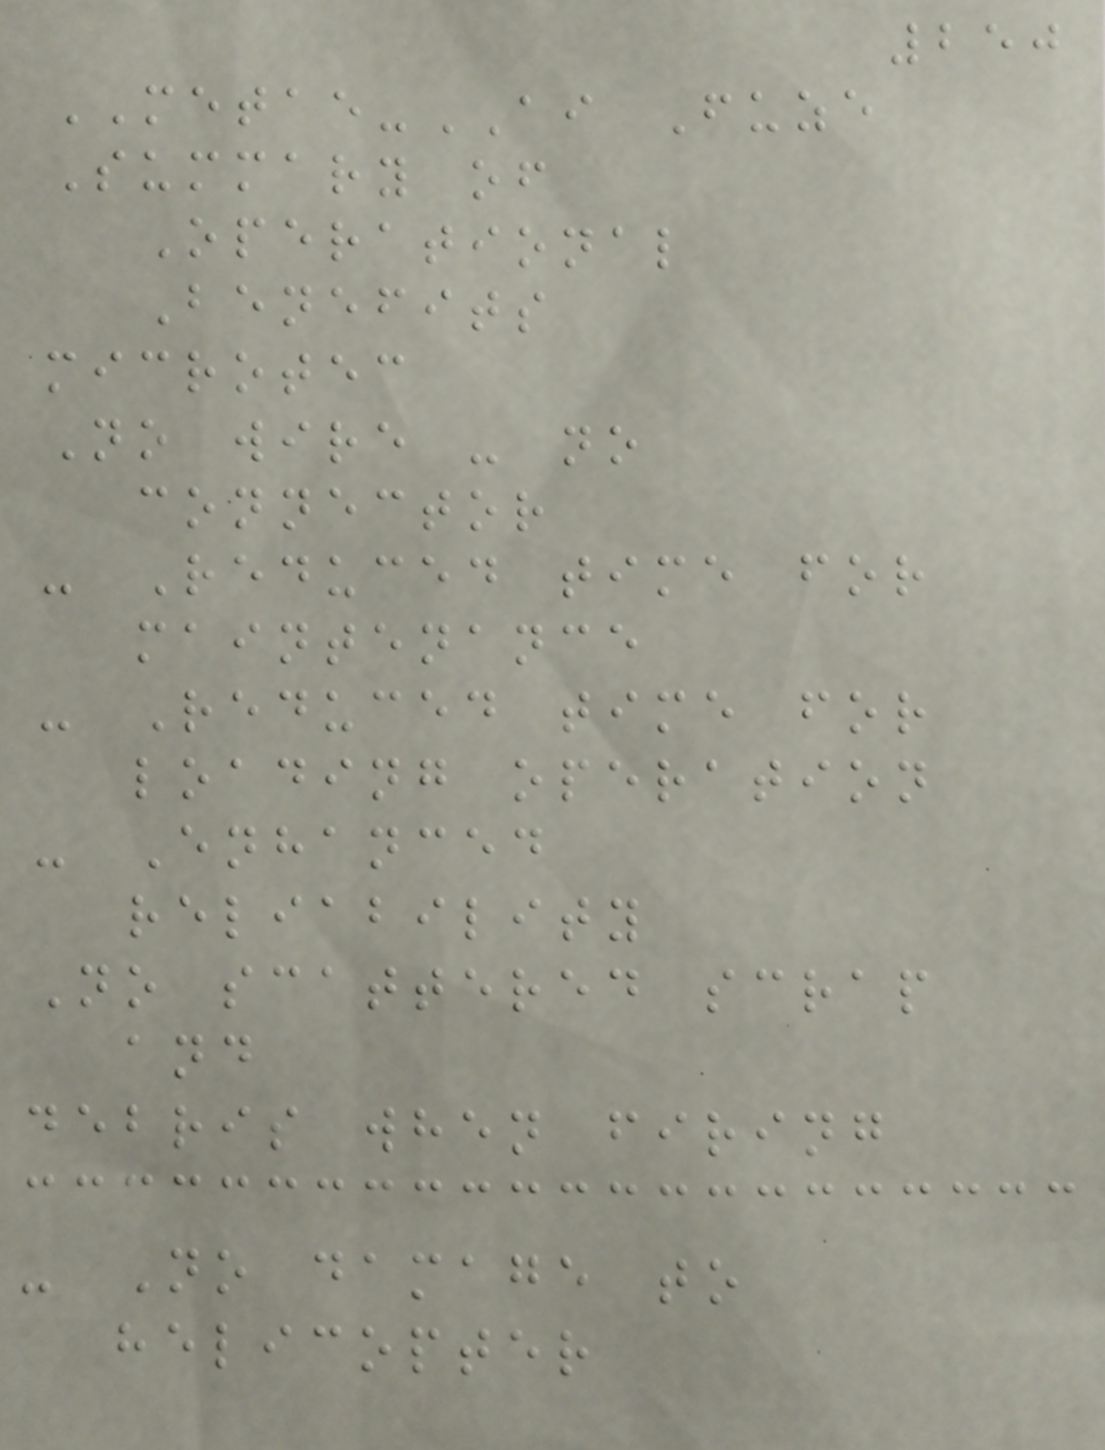250
METAE-AI Fuze
Summary of
Operational
Benefits
microtec
No wire - no
connector
- Reduced time for
maintenance
- Reduced time for
loading operation
- Enhanced
reliability
No scattered scrap
and
debris when firing
- No damage to
helicopter
